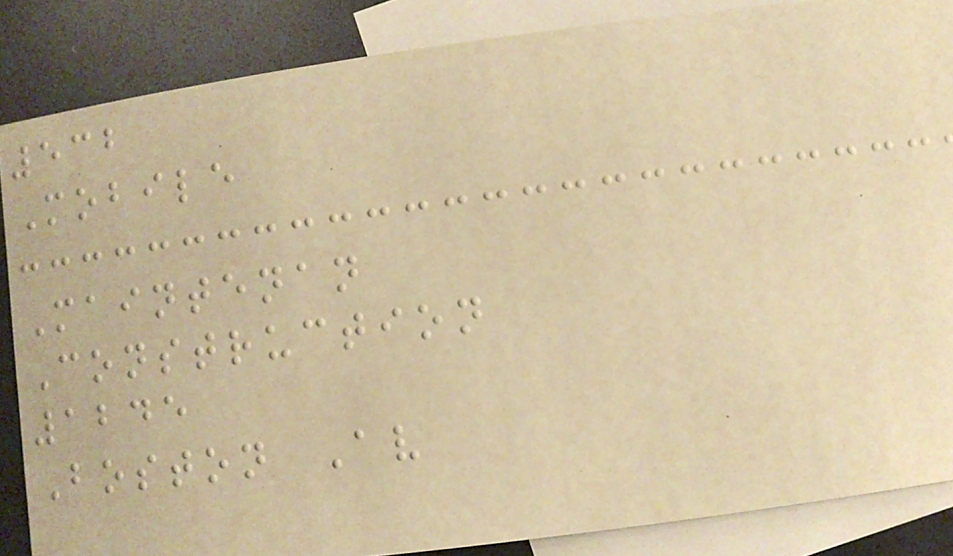532
Mobile
Maintenan
Construction
1245
Boston Av
